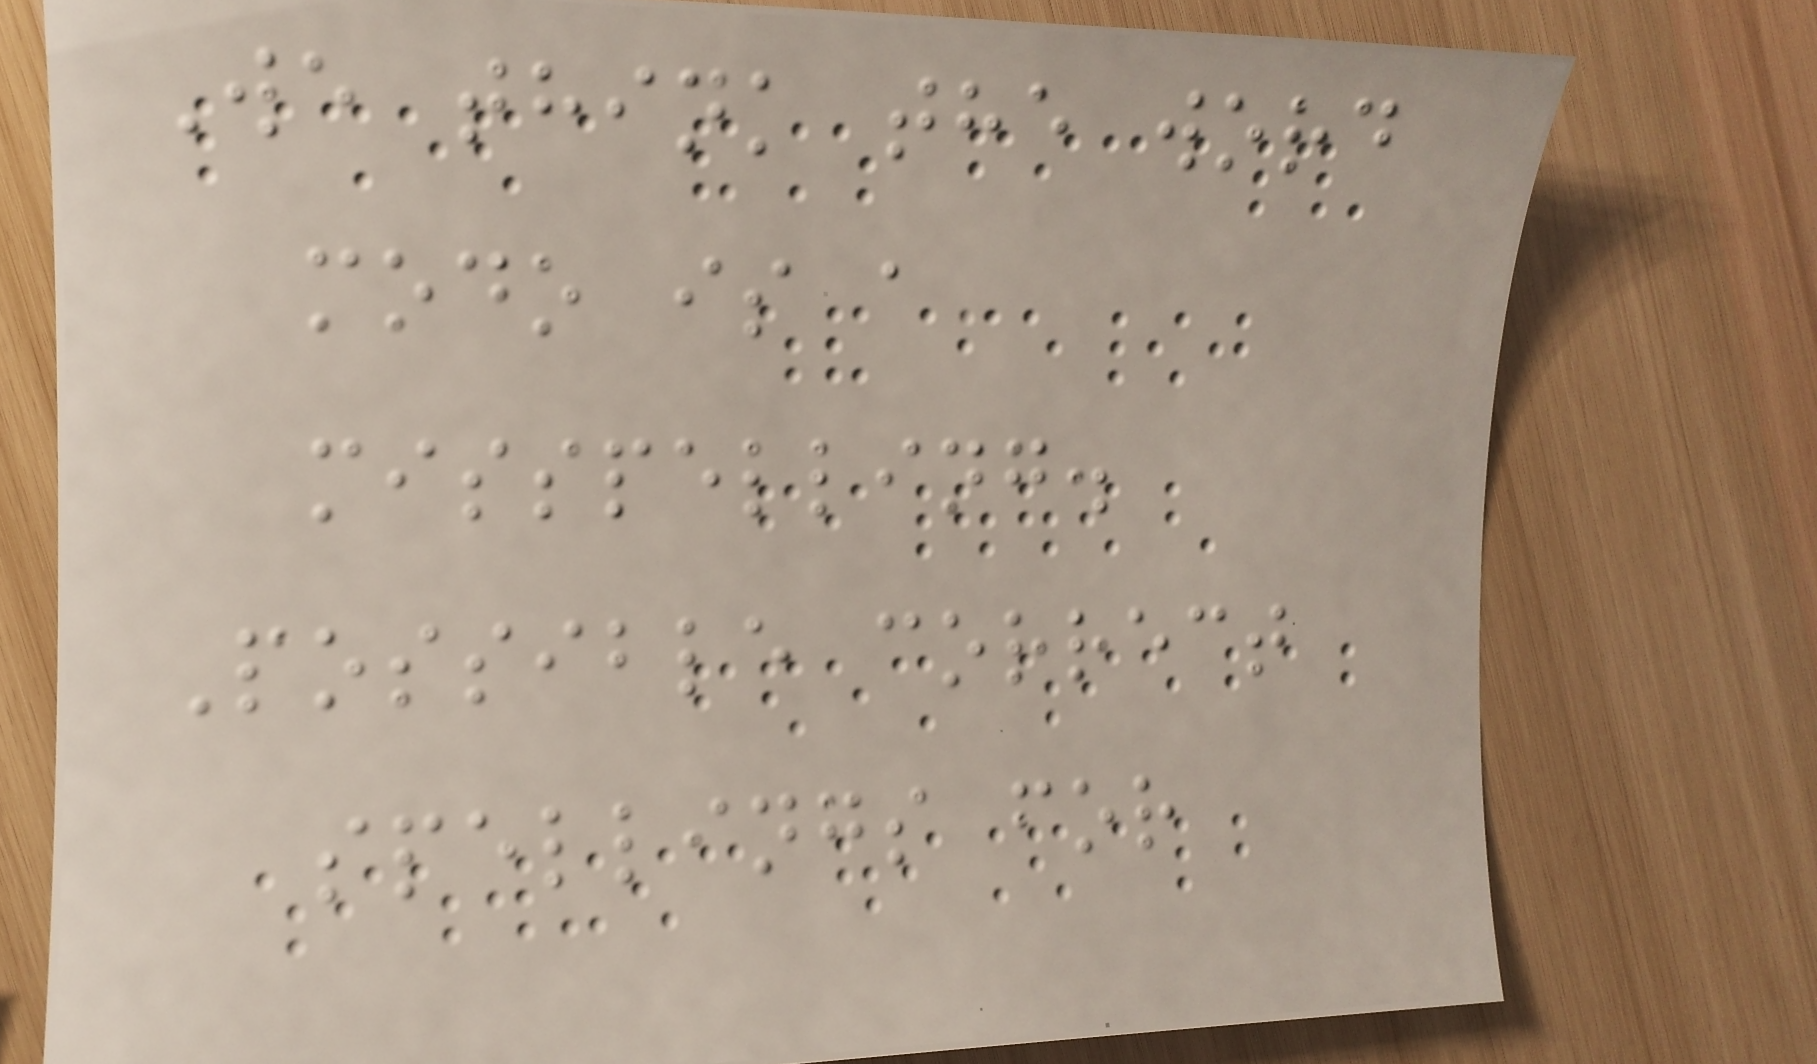We think the word
modo is a
misspelling.
Possible correct
spellings for
